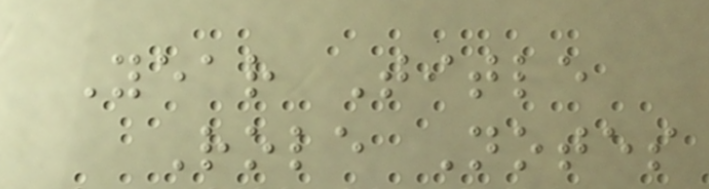Year Title
Role Notes
